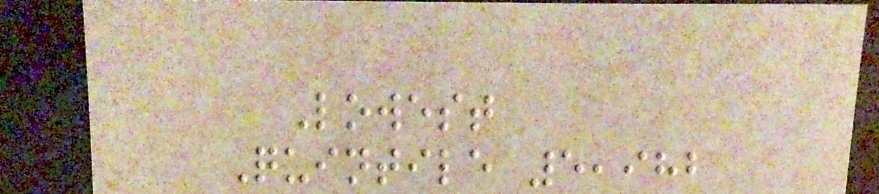Lowest
Quintile 5,982
